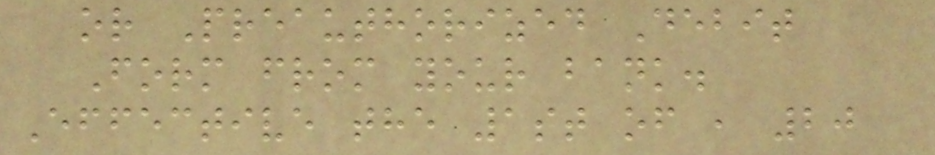or Preauthorized Debit
Form from your bank.
Effective the 1st of , 20
